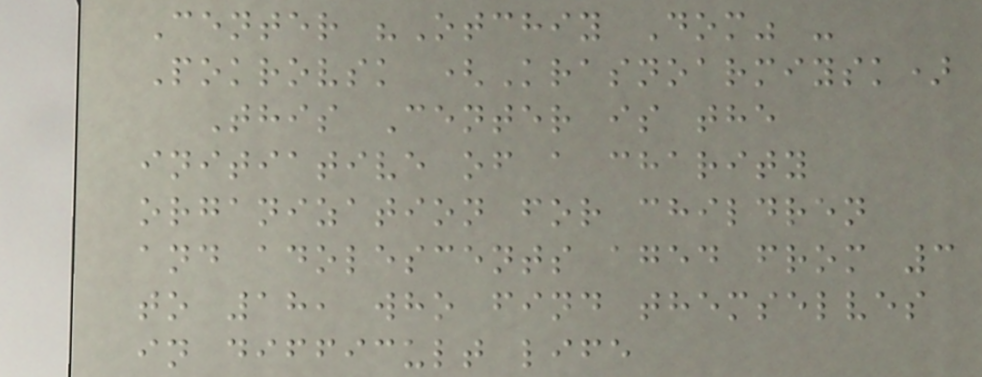Center "Otchiy Dom" -
Pokrovsk (Krasnoarmiysk)
This Center is the
initiative of a charity
organization for children
and adolescents aged from 3
to 18, who find themselves
in difficult life
